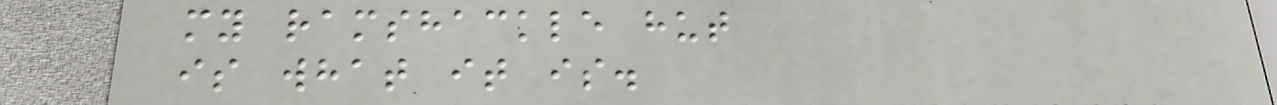my ramshackle hut
is what it is.
